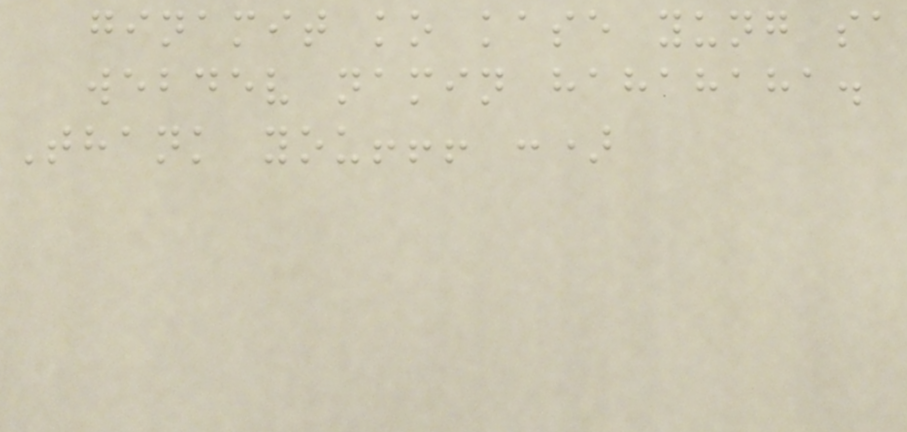ginamit ko kase yung sa
webdev namin hahahaha.
Thank you!!! :)
